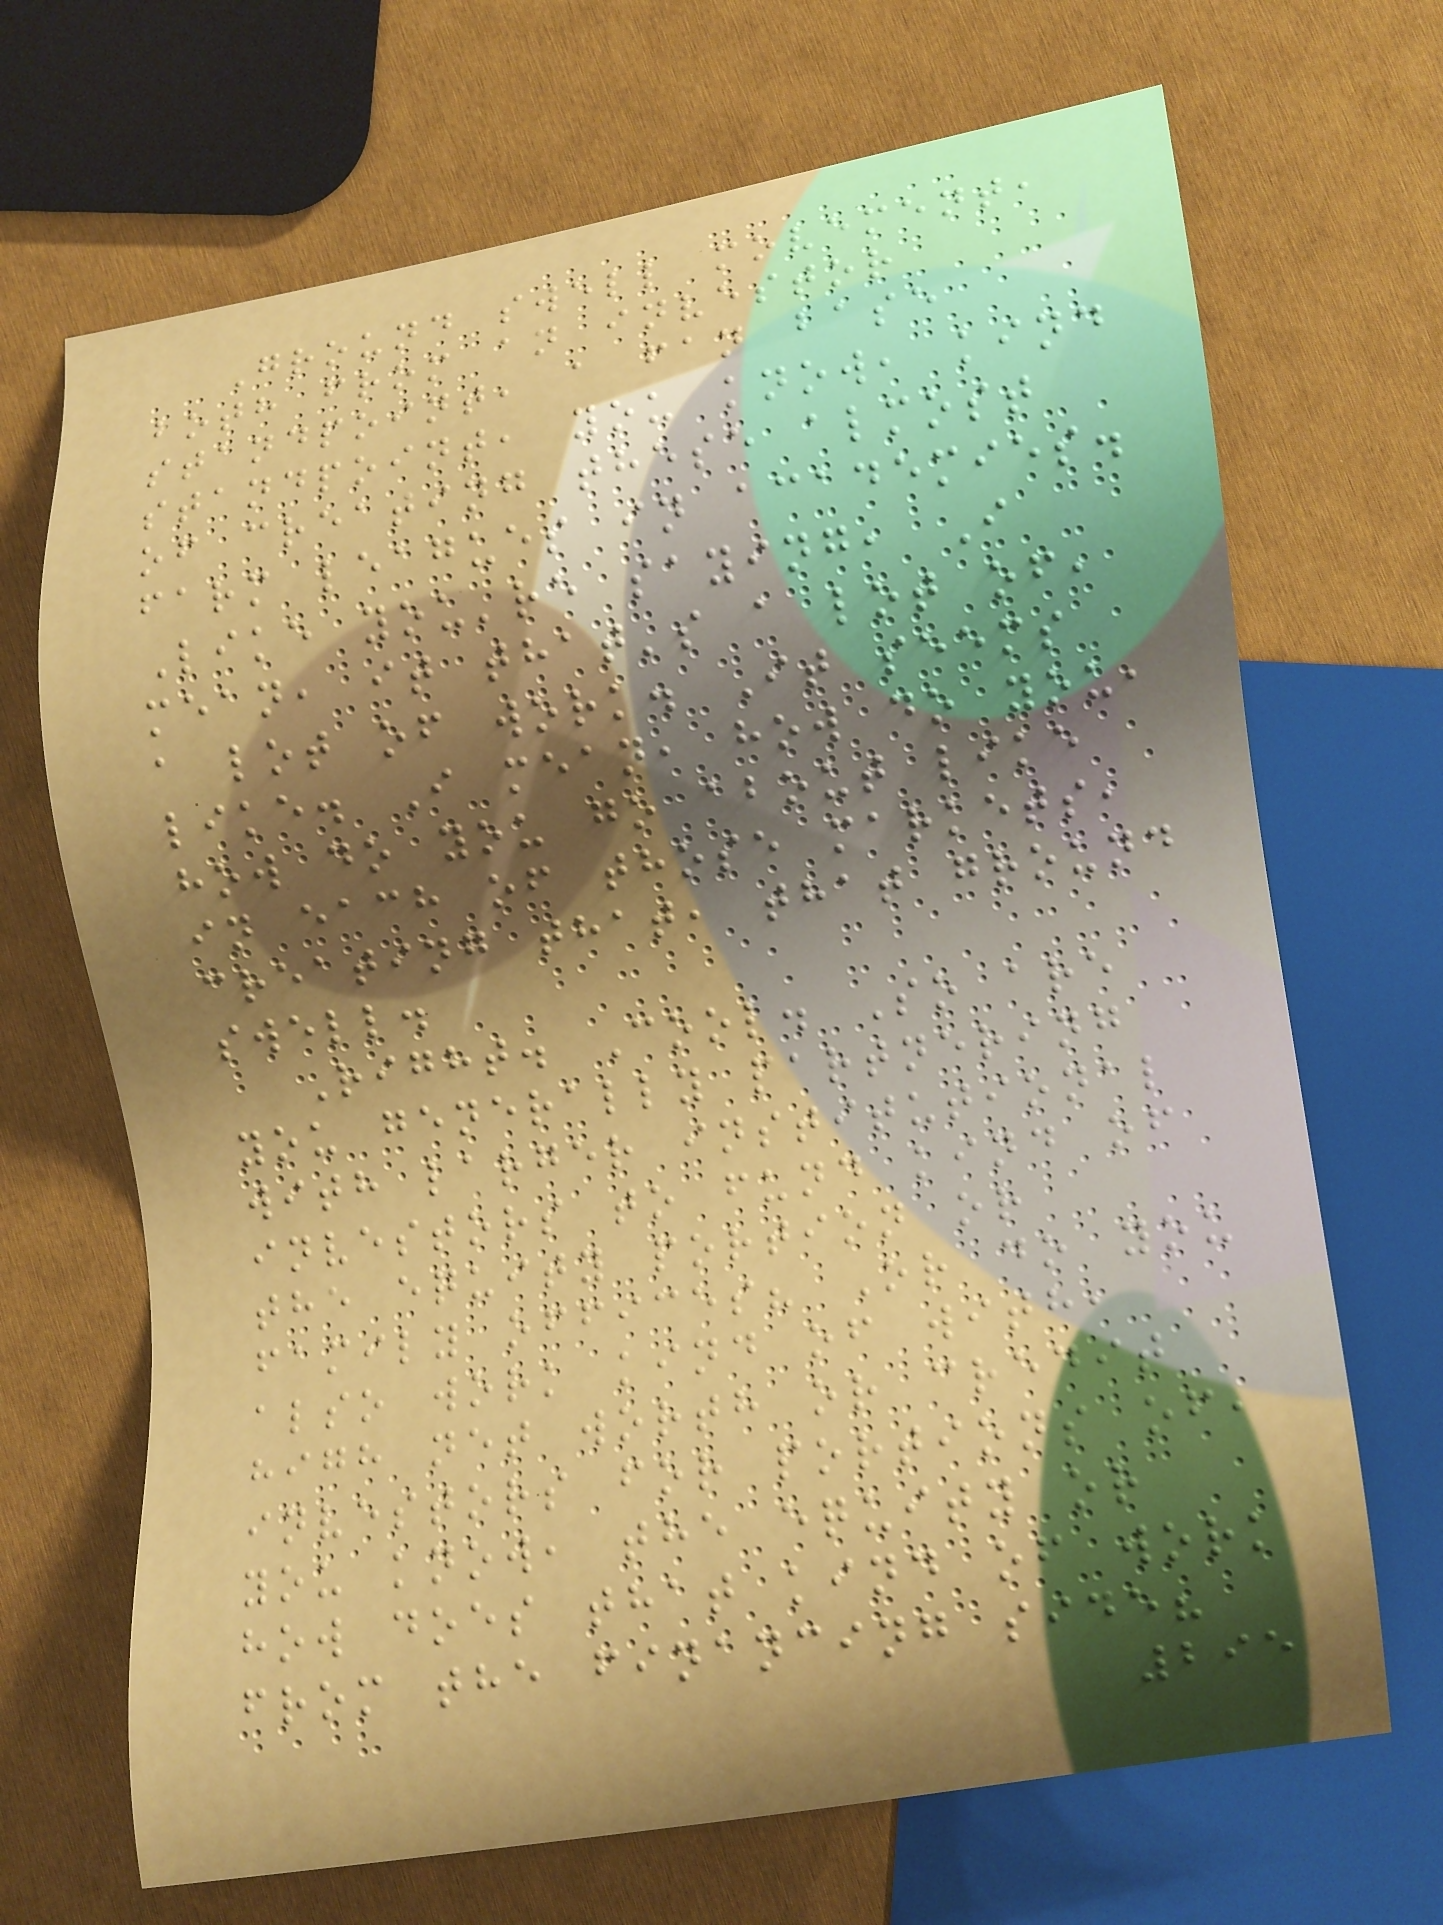Ground swell movement,
both from an investor
standpoint, a fan base
standpoint, you know, kind
of creating these almost
farm leagues in academies.
Like you're saying, I
mean, it that's a lot of,
a lot of work. It seems
like. I mean, how do you,
how do you go about like
in each of those markets,
creating that, that ground
swell.
Right. Cool. So are
you generally partnering
with larger institutional
investors to fund kind of
the equity portion or
family offices? Or do you
also work kind of with,
high net worth or credit
investors for portions of,
you know, the equity or
how does that kind of work
from the financing side?
295
